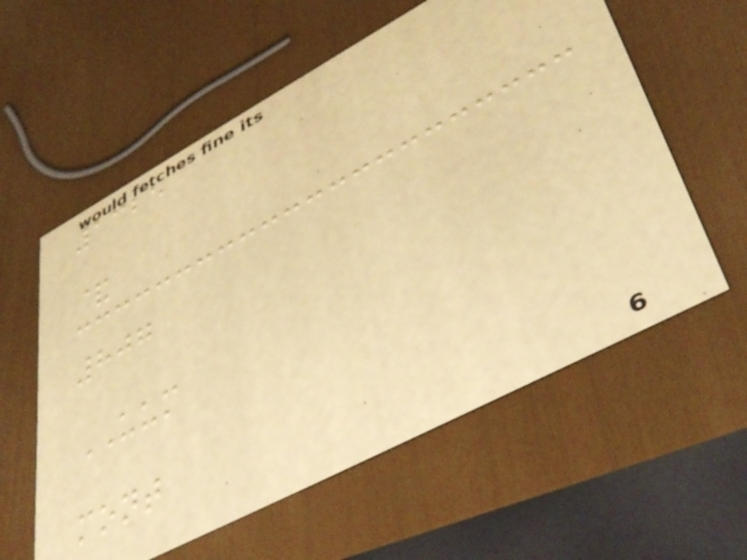1325
&
807
UUM
mont
